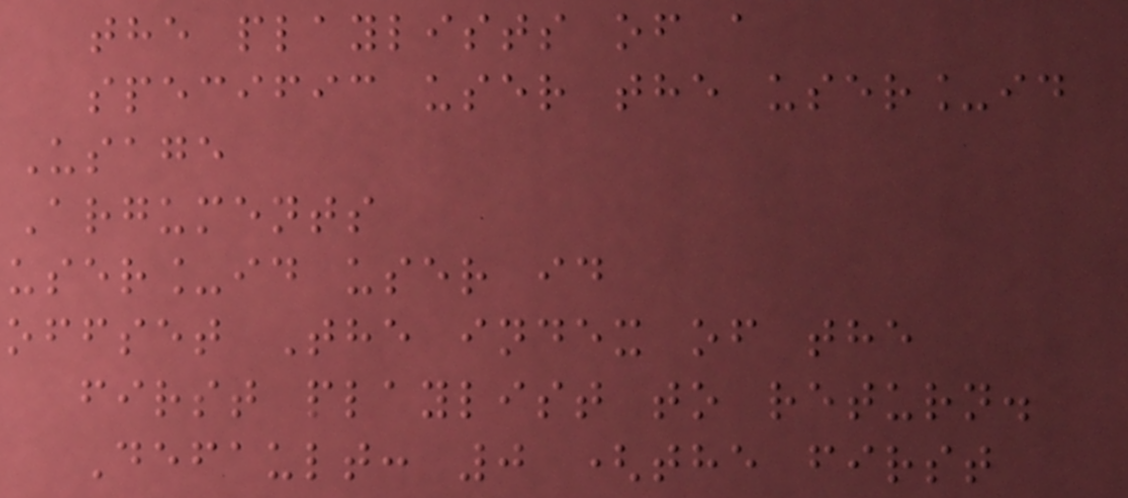the playlists of a
specific user the user_id
Usage
Arguments
user_id user id
offset The index of the
first playlist to return.
Default: 0 (the first
